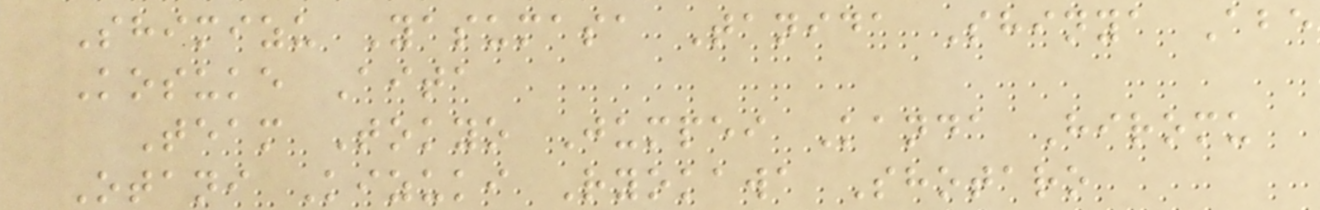Shimizu Yasumasa Tanida Shinya Abe
Kosuke Aita
Team Tokyo Jumpei Kanda Hiromu
Otani Kizuki Ryokawa Shotaro
